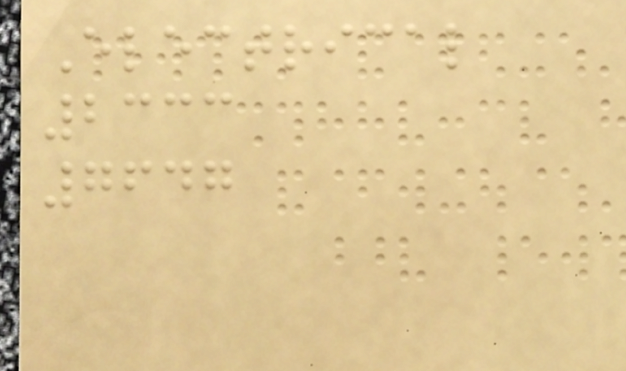Electrical
2333
7647
